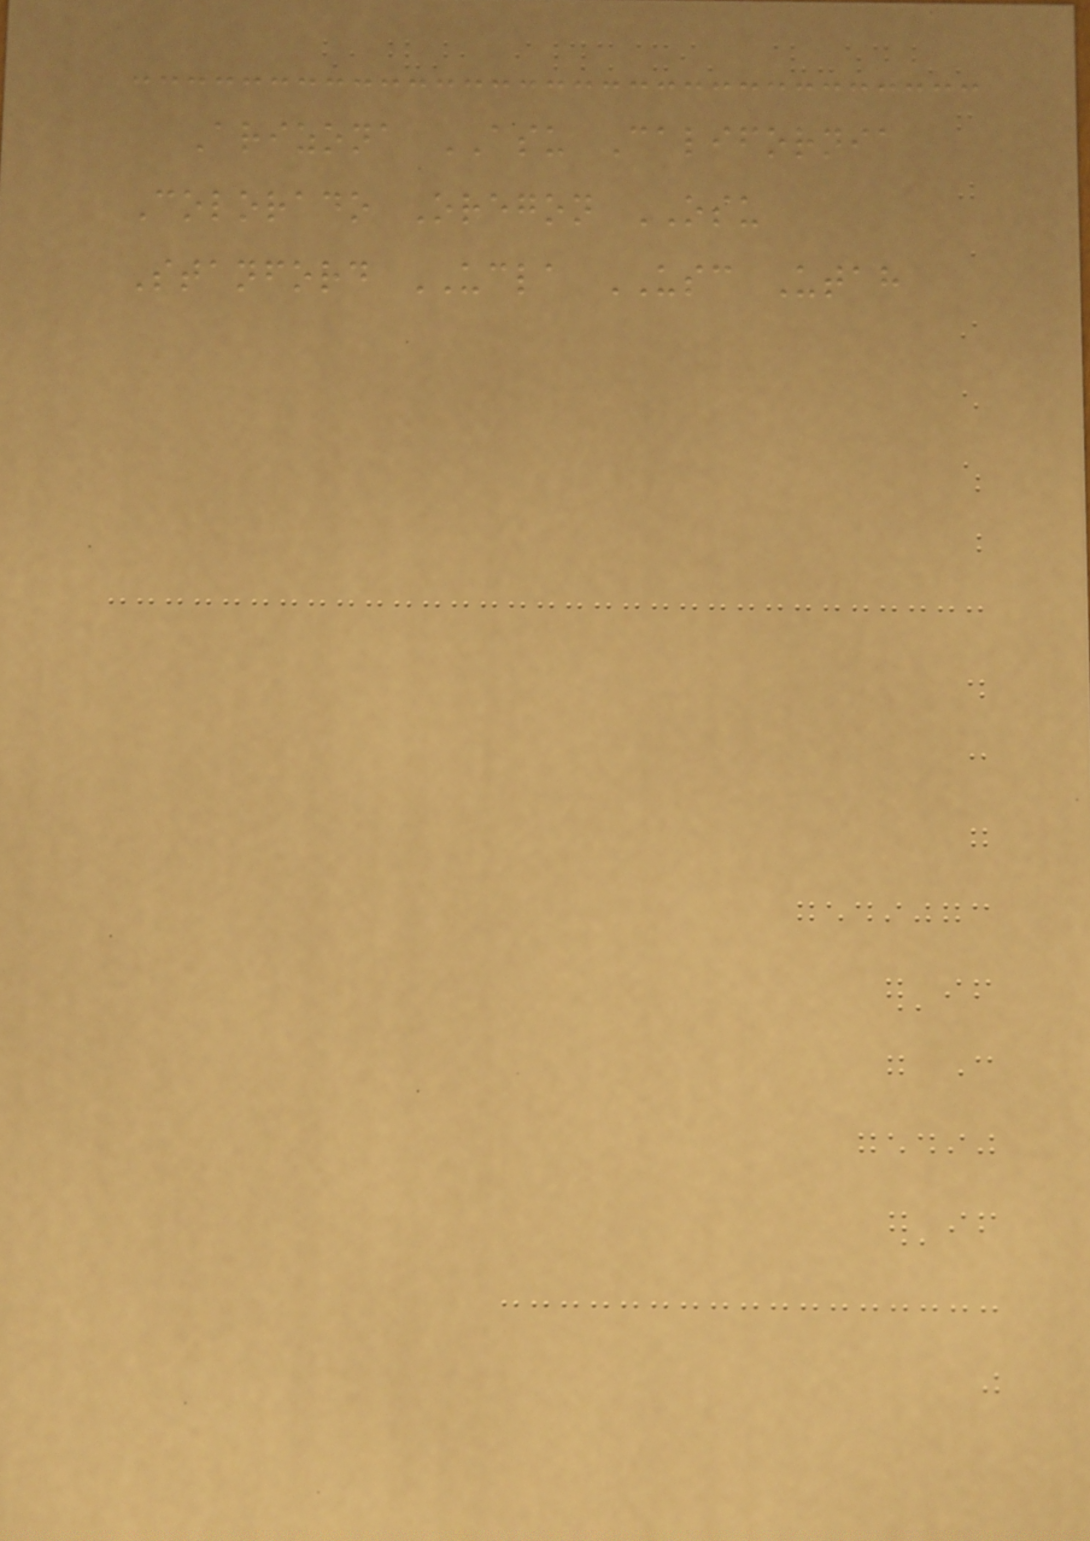Arizona ASU California
Colorado Oregon OSU
Stanford UCLA USC Utah
